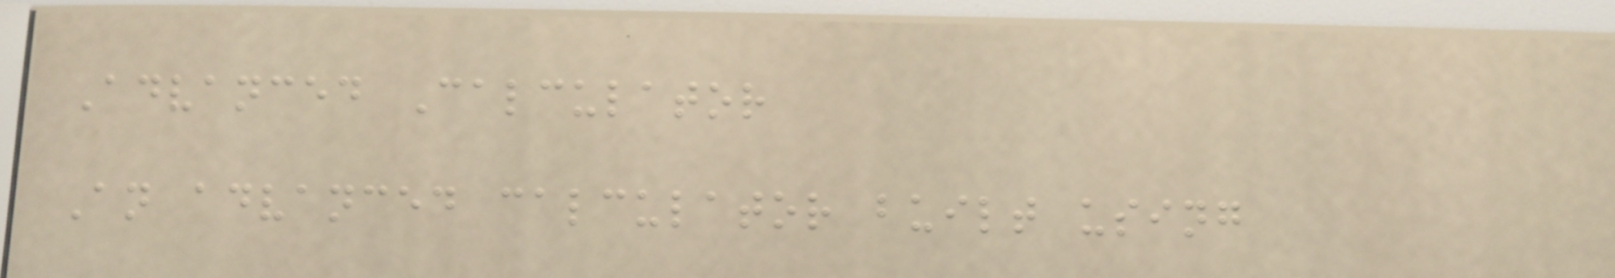Advanced Calculator
An advanced calculator built using
